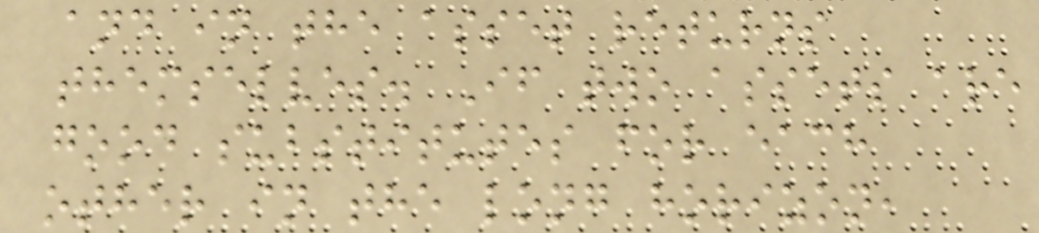and in the asset returns
themselves. If two assets are
good substitutes for each
other in the long horizon,
